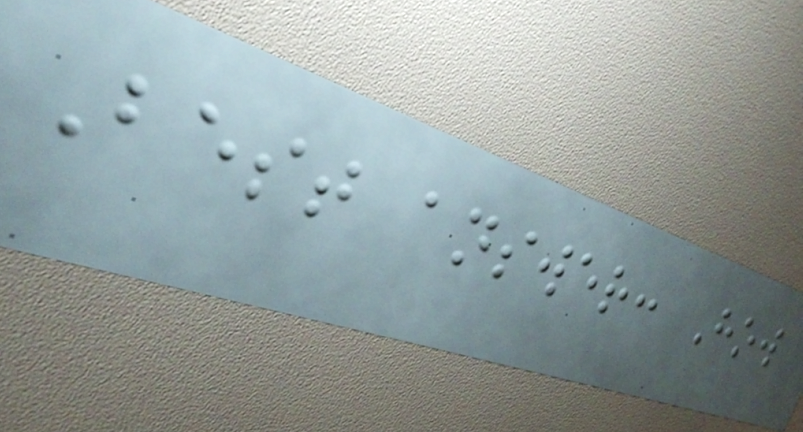Best answer: How
